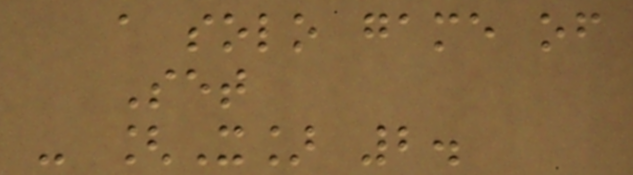a solo game of
Set
- [X] 2.
